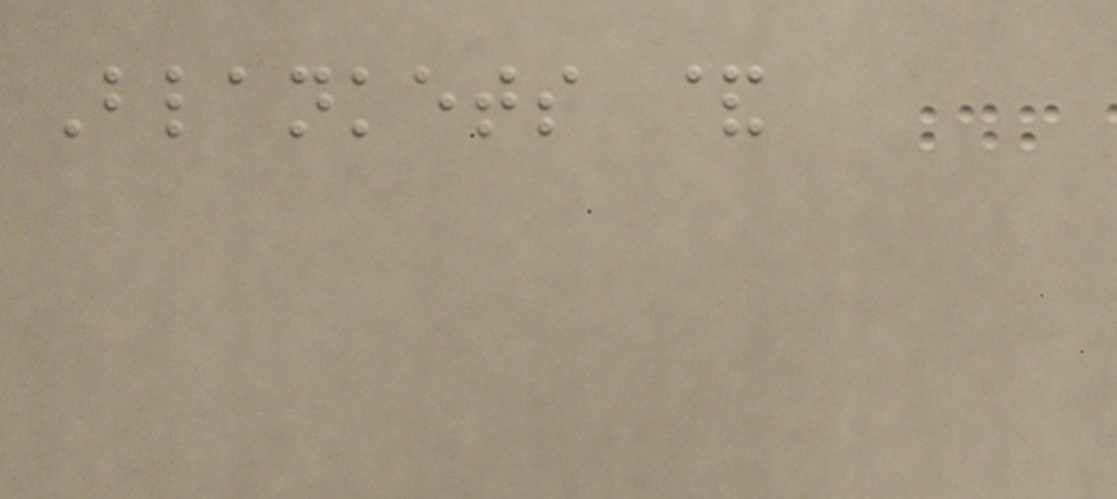Blankets &
